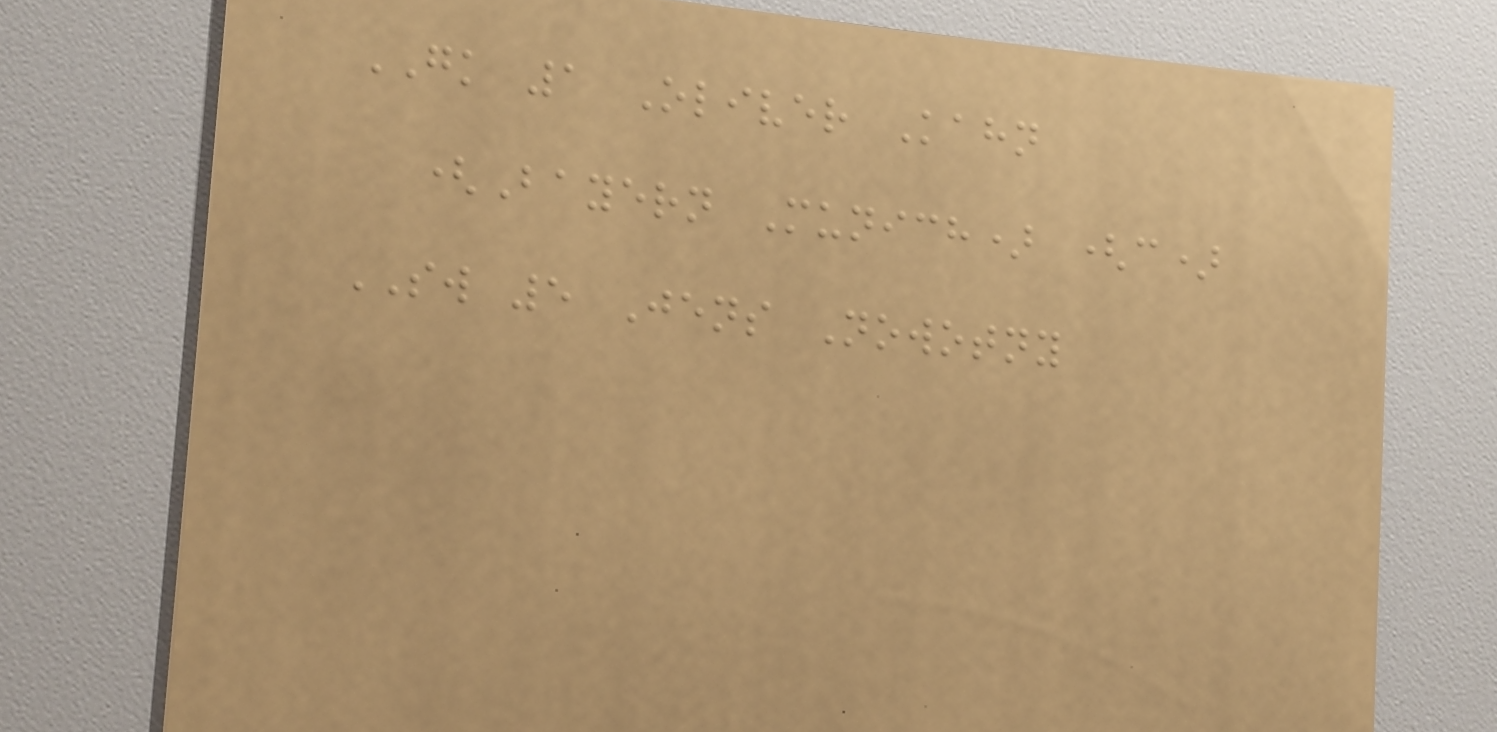GK 1 Oliver Kahn
(Bayern Munich) (c)
SW 5 Jens Nowotny
